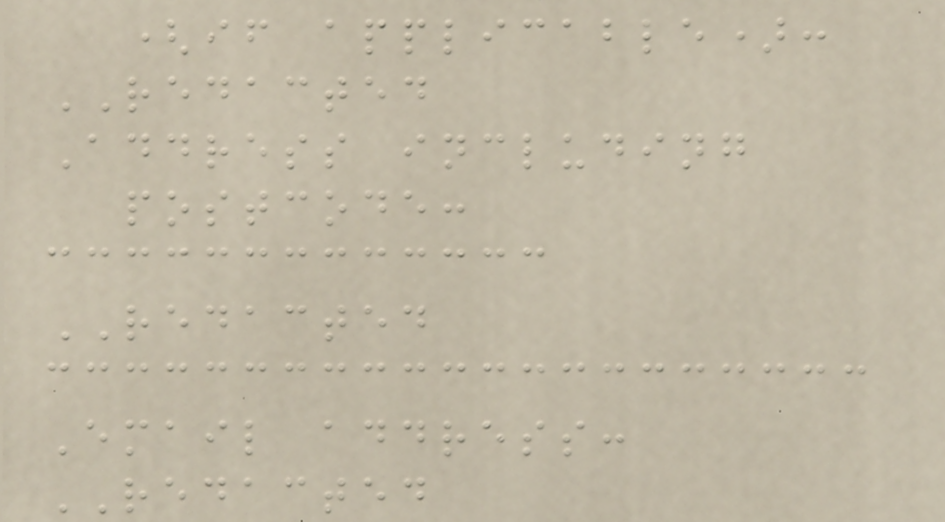(if applicable):
REDACTED
Address including
postcode:
REDACTED
Email address:
REDACTED
